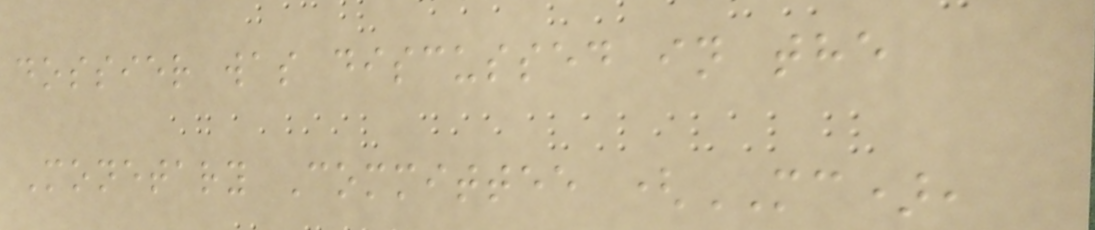dossier was discussed in the
Monetary Committee (MC),
